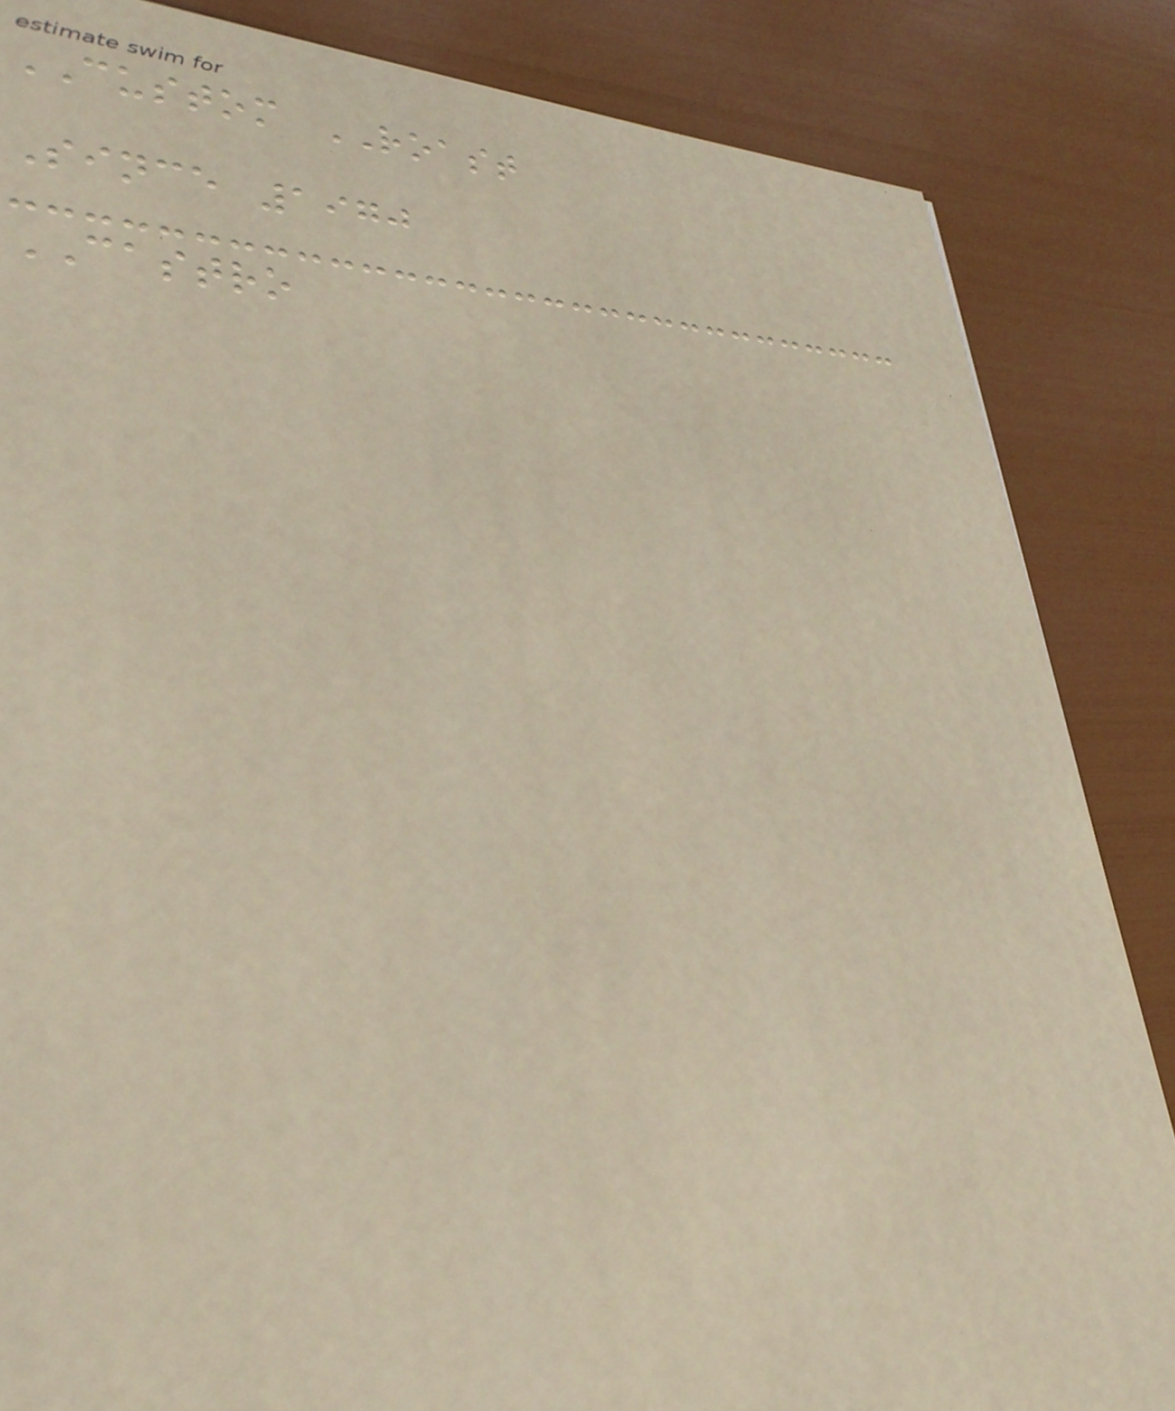CUSTOM ROAST
Since 1970
CASTRO
